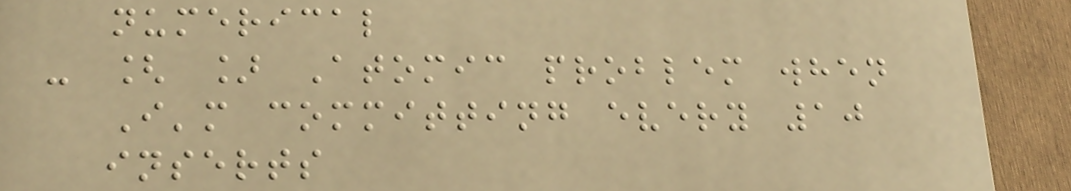numerical
- [ ] Atomic problem when
I'm committing every 10
inserts
